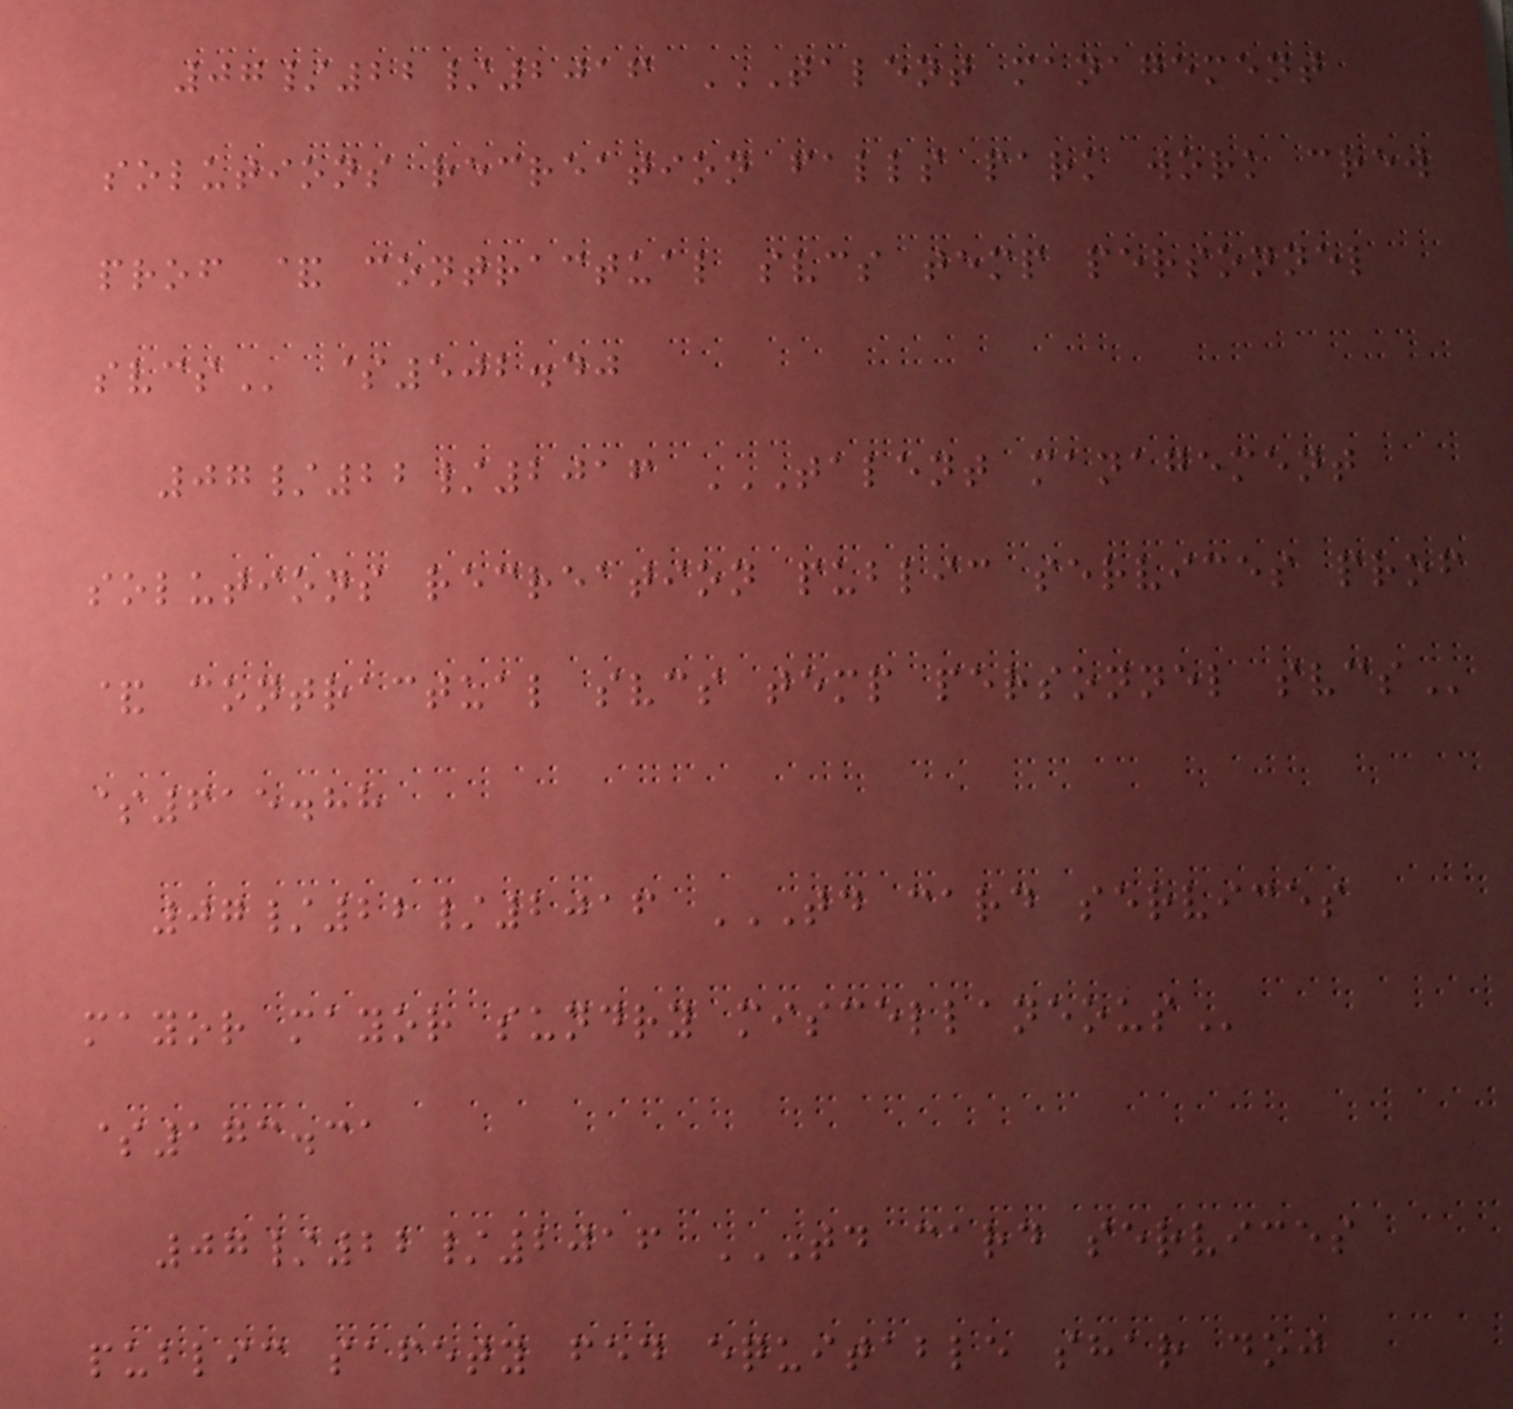07/22/2016 TALENT MANAGEMENT
SOLUTIONS RECREATION FALLS PARK WORK CREW
PROF & CONTRACTUAL SVCS TEMP PERSONNEL
SVCS $502.40
07/22/2016 TALENT MANAGEMENT
SOLUTIONS RECREATION PUBLIC SERVICES PROF
& CONTRACTUAL SVCS TEMP PERSONNEL SVCS
$615.88
07/22/2016 TD CARD SERVICES
MAYOR MAYOR SUNDRY MISCELLANEOUS
$173.31
07/22/2016 TD CARD SERVICES
PUBLIC SAFETY FED EQUITABLE SHAR DOJ
